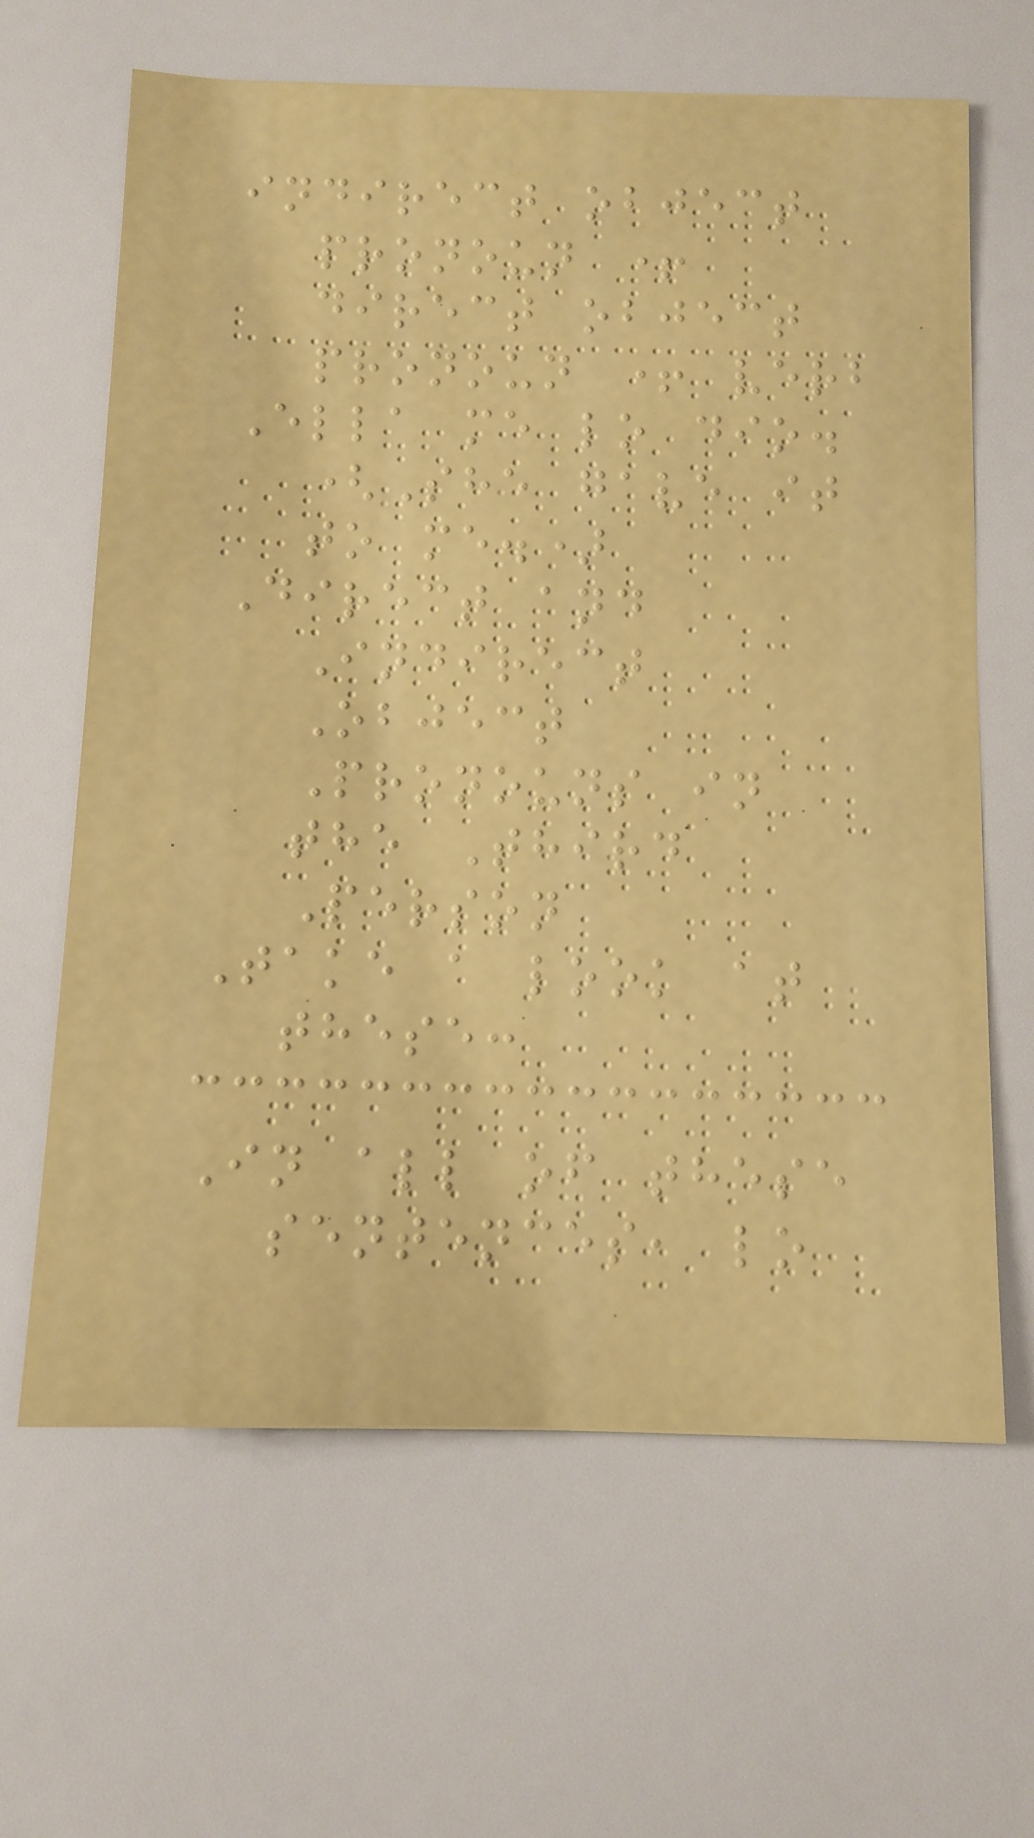indirect object
pronoun +
direct object
pronoun + verb
Ella me lo dio.
(She gave it
to me.)
Direct and
Indirect
Object
Pronouns in
the Third
Person
Take a look at
these:
In all of these
sentences, lo
